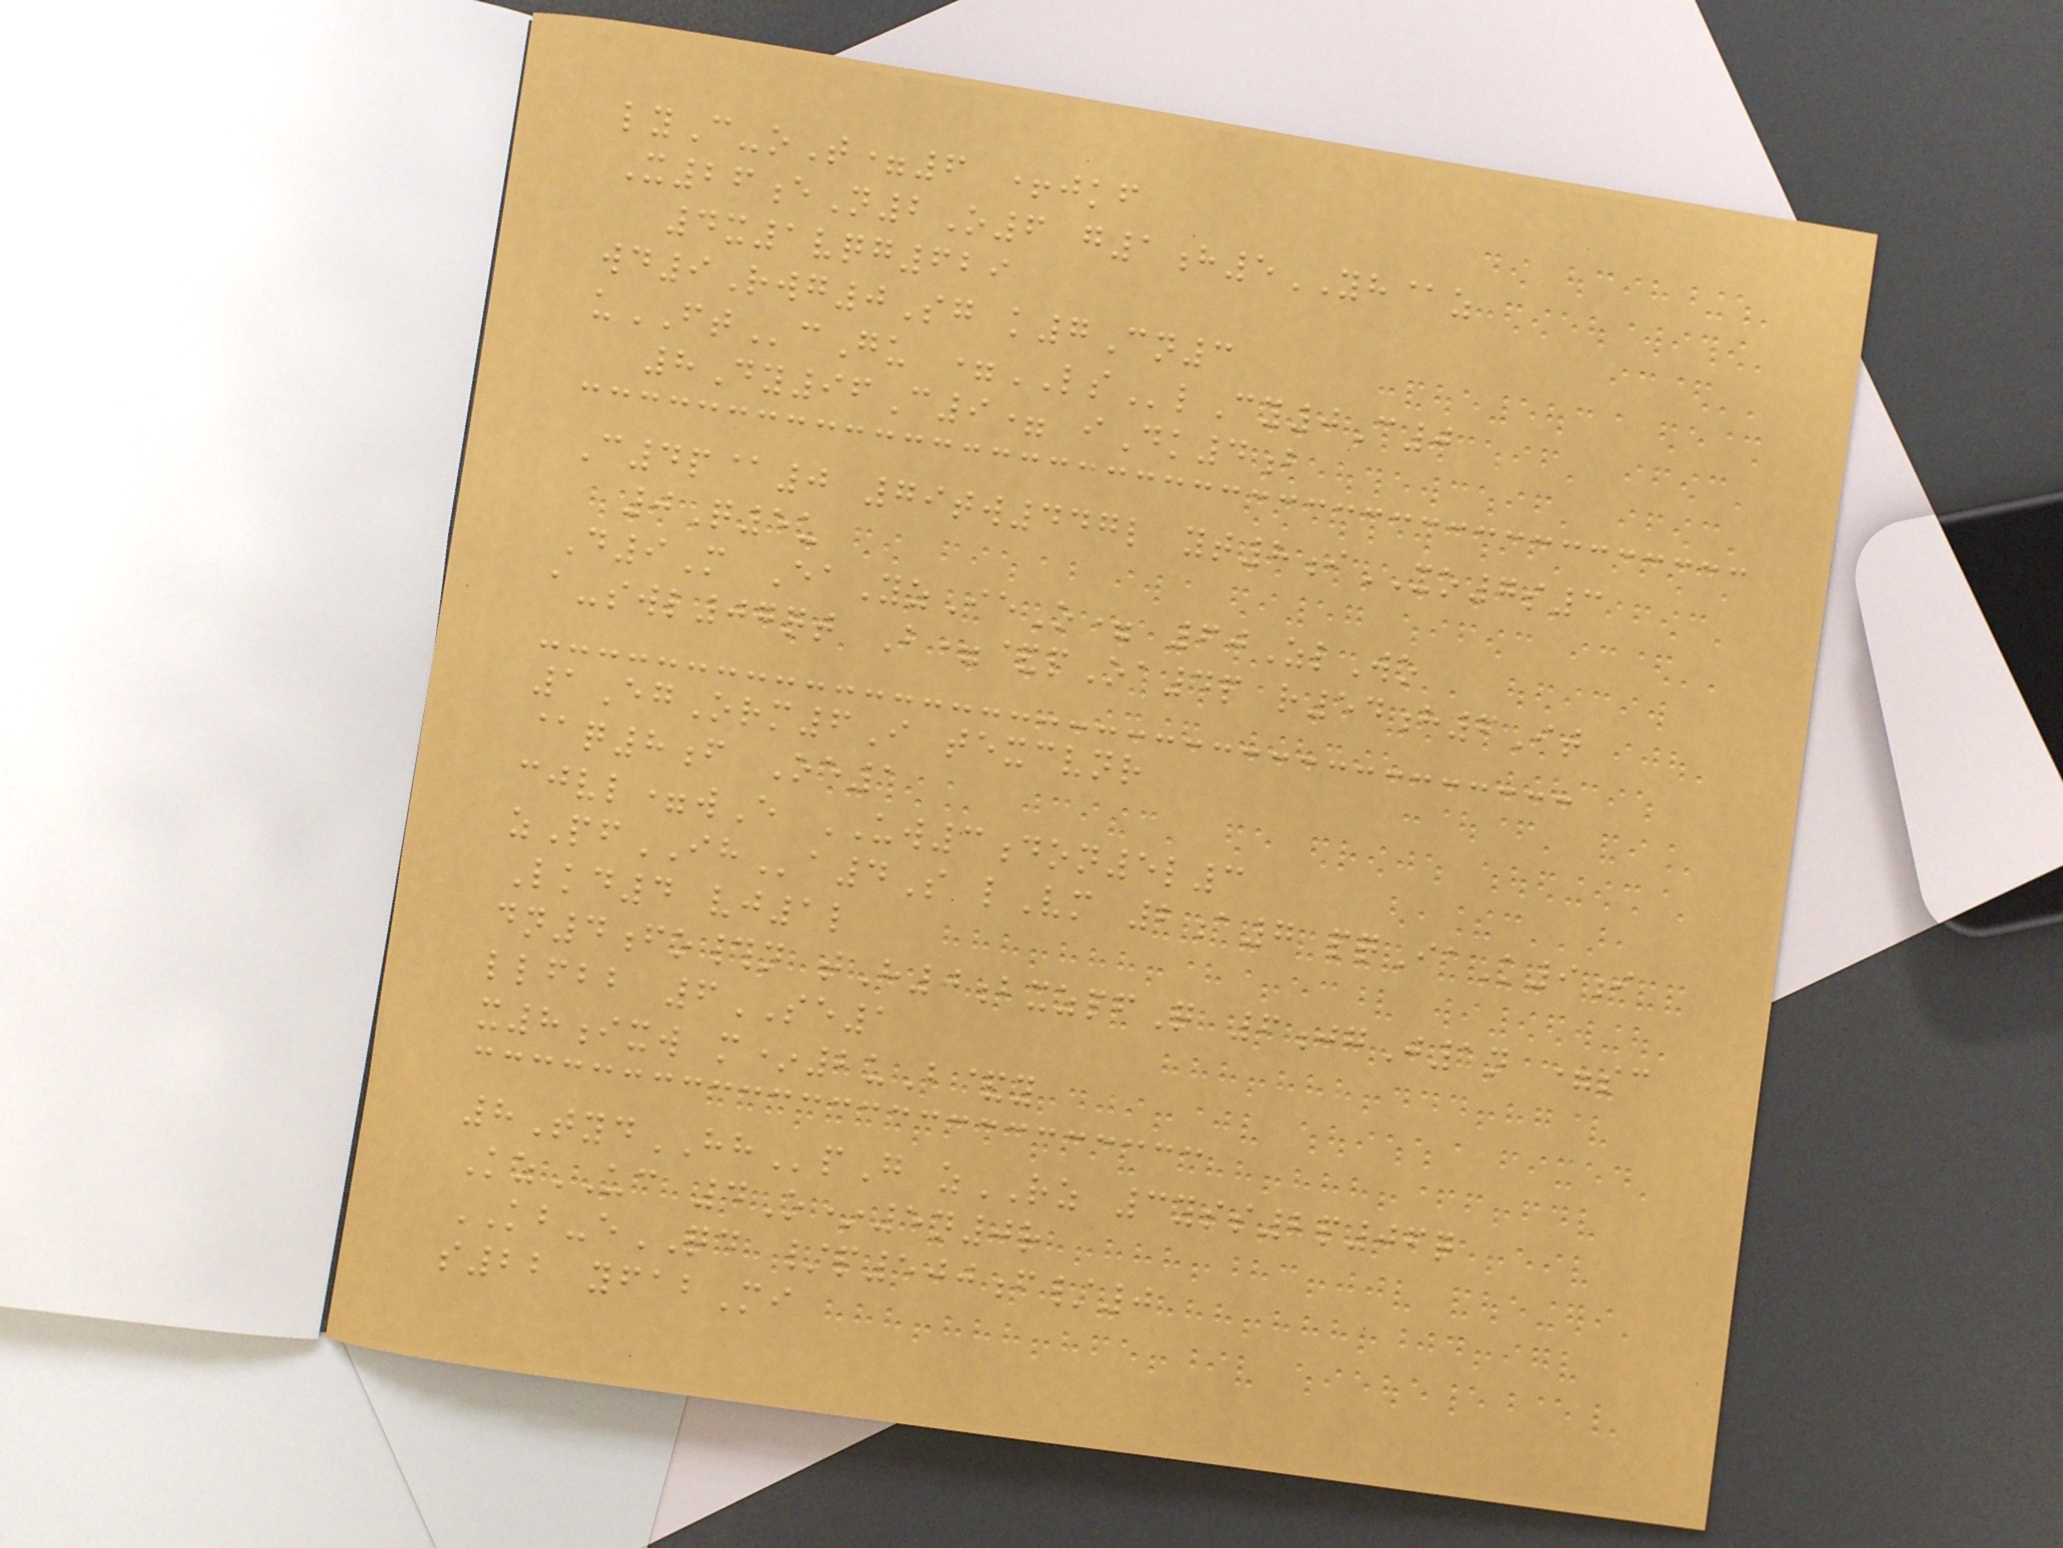lyC-oT=6 +jkf
X26eN2O6 g1h5YH@z
4x1vqg629
wd9Rwg0Sg k7Cn3
uFTcGu =LSlCy0C0
8Dy96C9= iDk4b
C4p@0 79tw447l yt8iXO7s3
0Q5u
D9M EaYzIeO= 60ZlWo
a-swl07qt B=&pOa4p r54h6It
1EgOrm6I texcvnr
@q8f Oe1
cjvl=wE UW3don5l3
zPfIHa4S lVm 2a7 pqIaK9i
Lkd4 vj1l
dn4fo#n tH0bxzpfQ 6jgJ1n =sc
llfbb 6SE1
x8ixw m*2uB&y
8TydHHpG zRZ 3yss2p06q
KzUC 4O*5n0r
KB-eQD /p500f/0
s22 yfabMi
